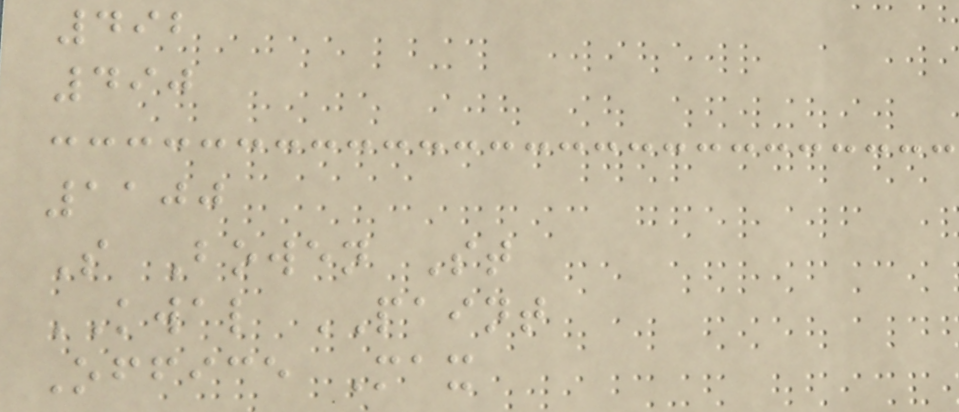492
490
1100
S Bowen St
KWAL PAINT
Office Max
